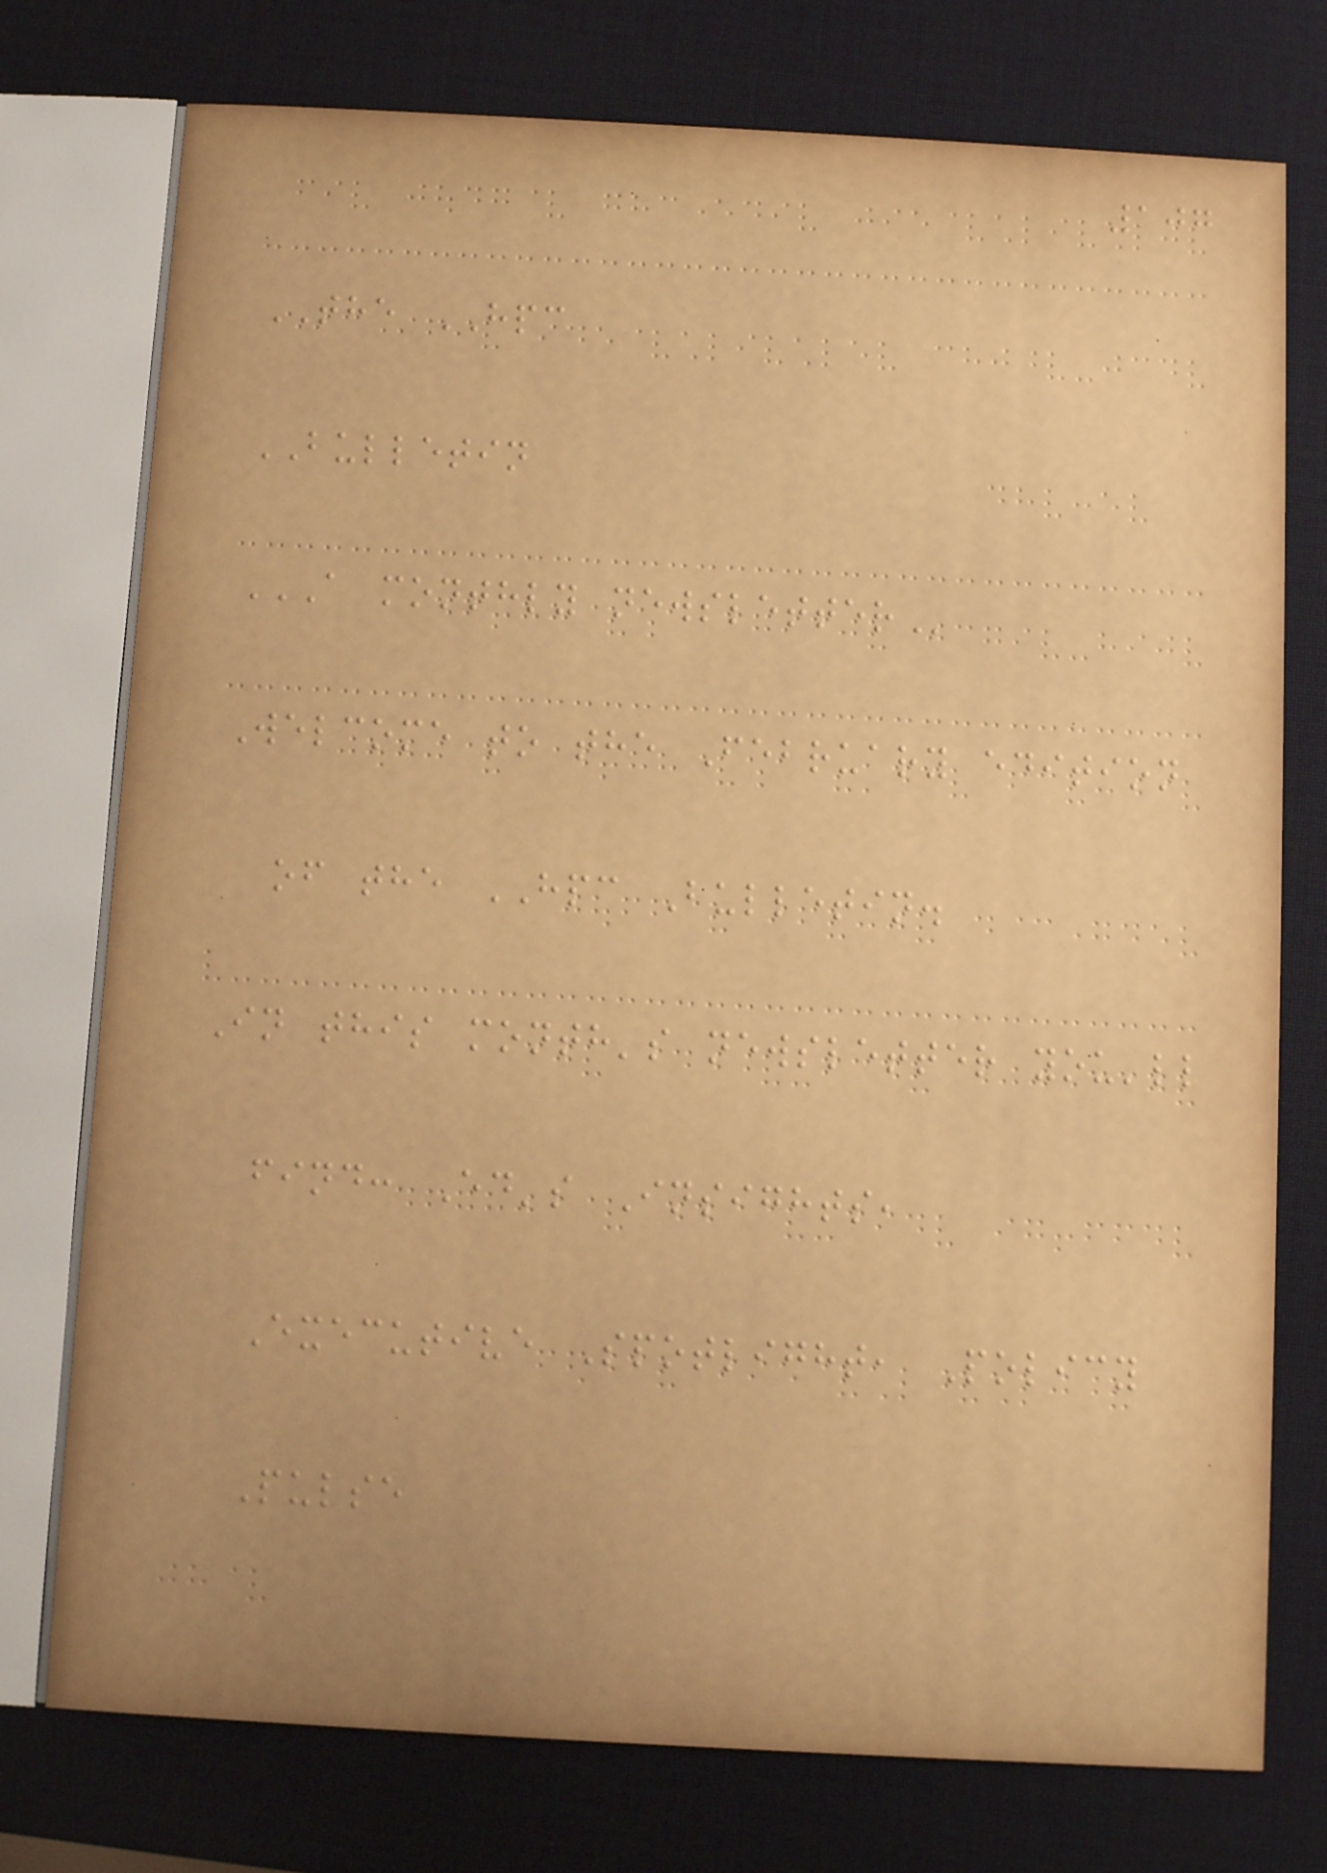107
THE HPC
BULLETIN
A MONTHLY NEWSLETTER
Welcome to the February edition
of the HPC Bulletin.
In this month's newsletter you'll
find: Ed's Insights,
Executive Spotlight, Policy
Pulse
